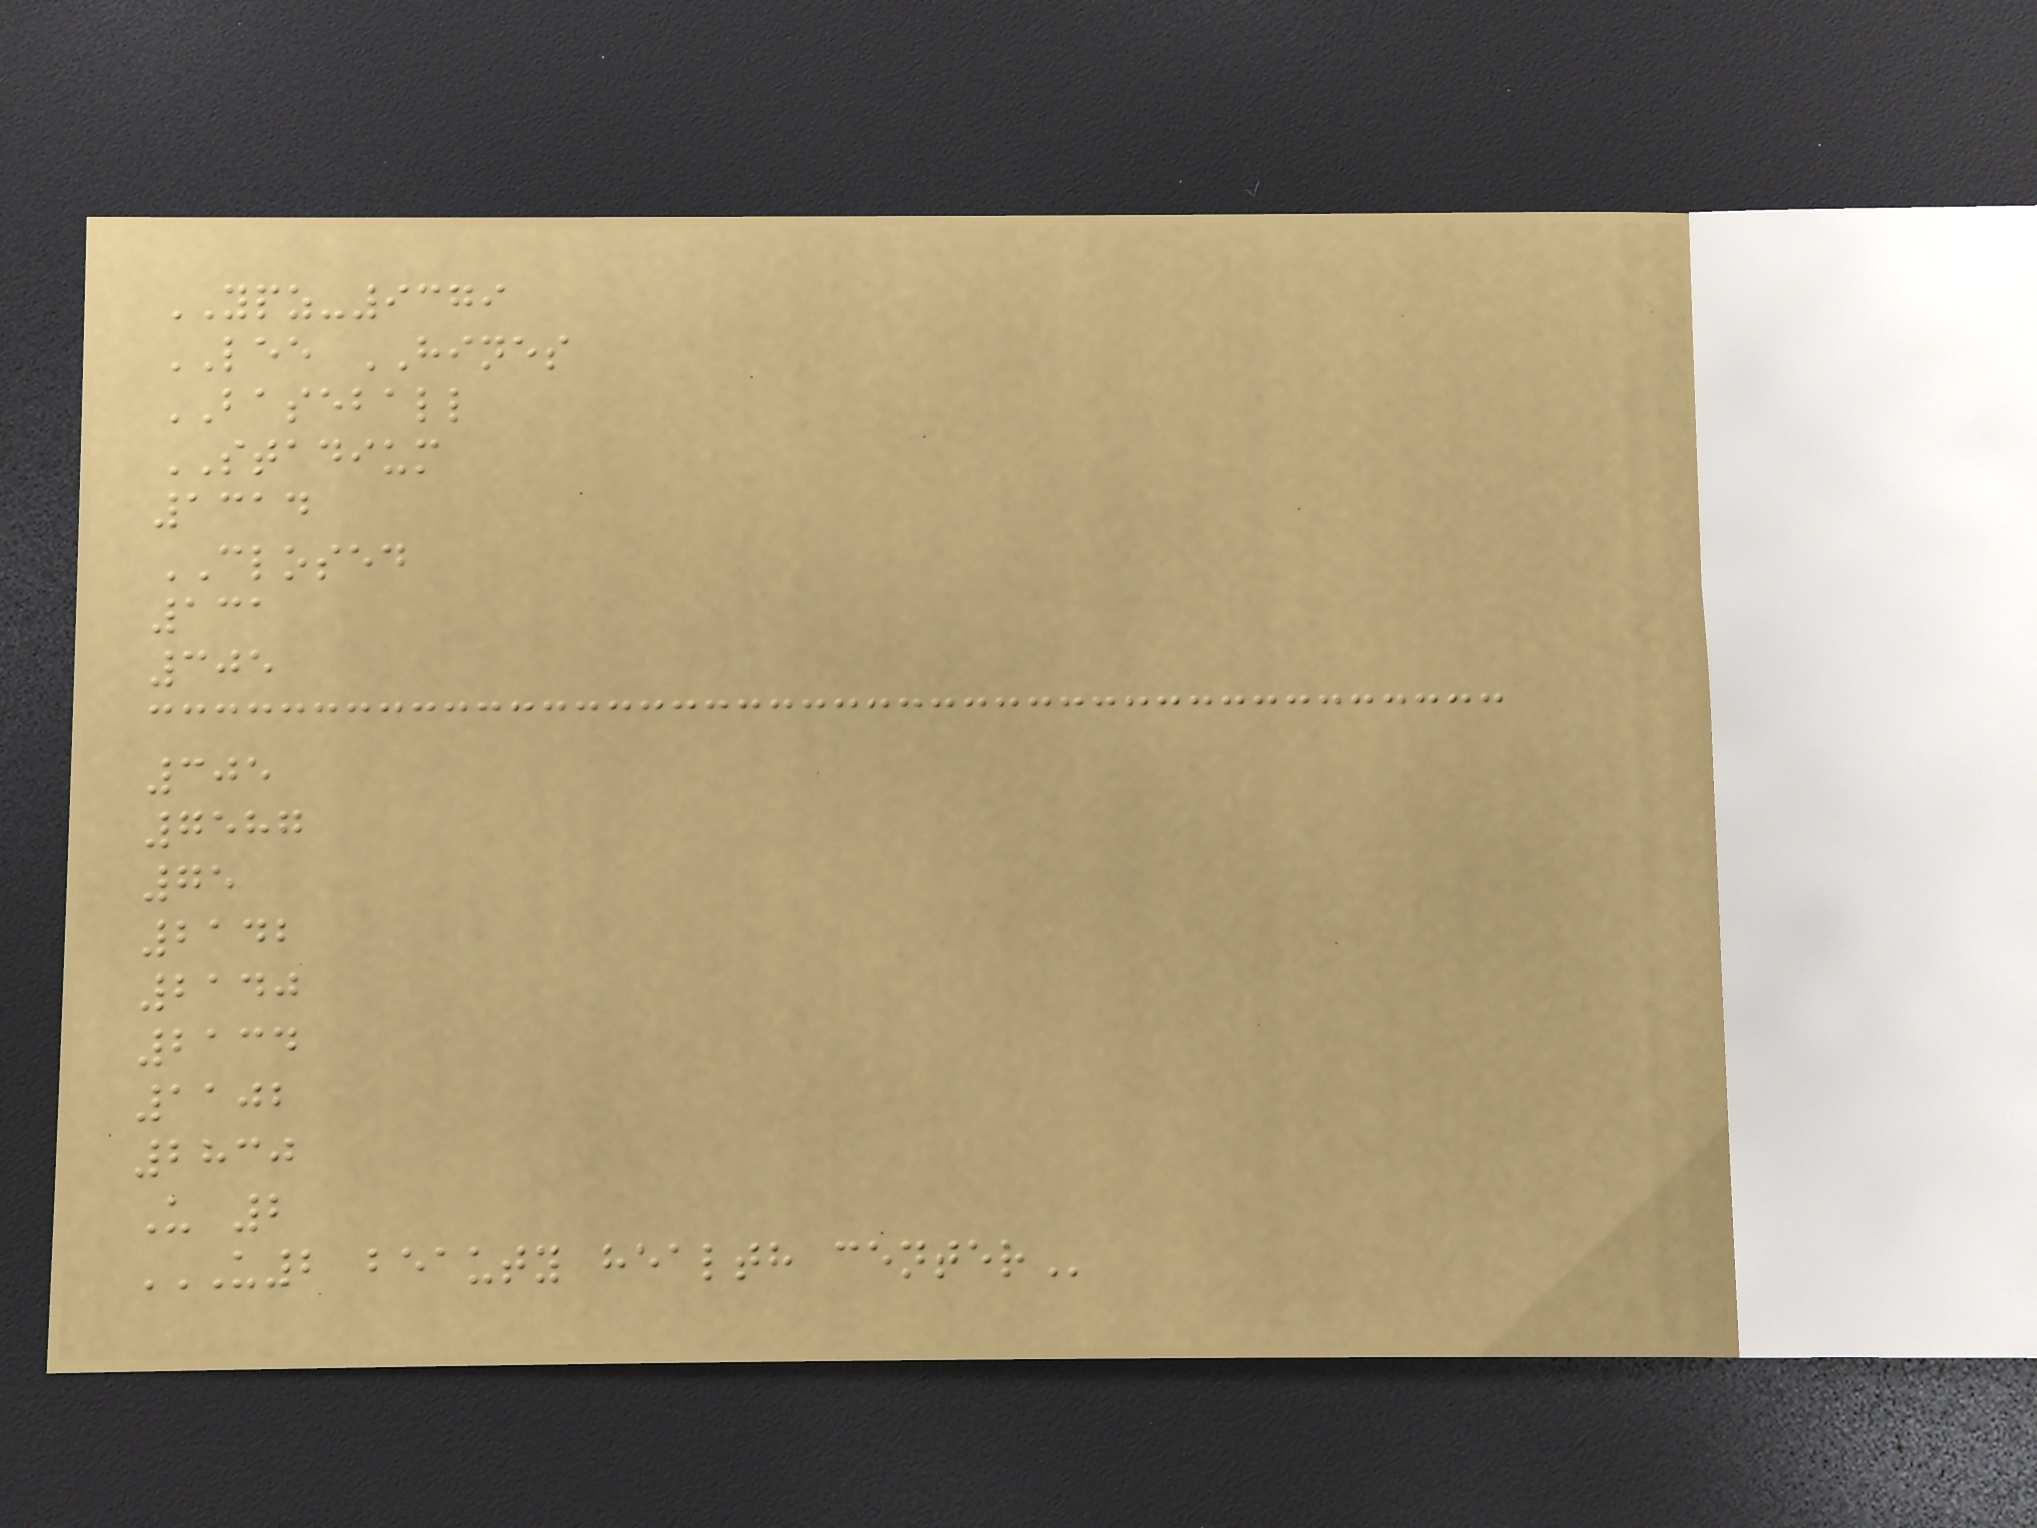YPZ-9379
LEE HINES
BASEBALL
STADIUM
1314
CLOSED
131
305
305
7587
75
2142
2140
2134
1102
2830
U 2
U2 BEAUTY HEALTH CENTER
